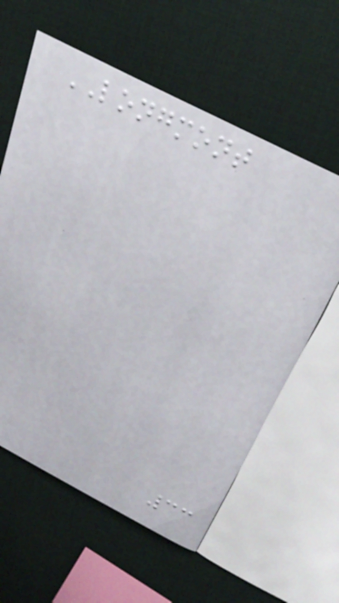LONGMONT
33
